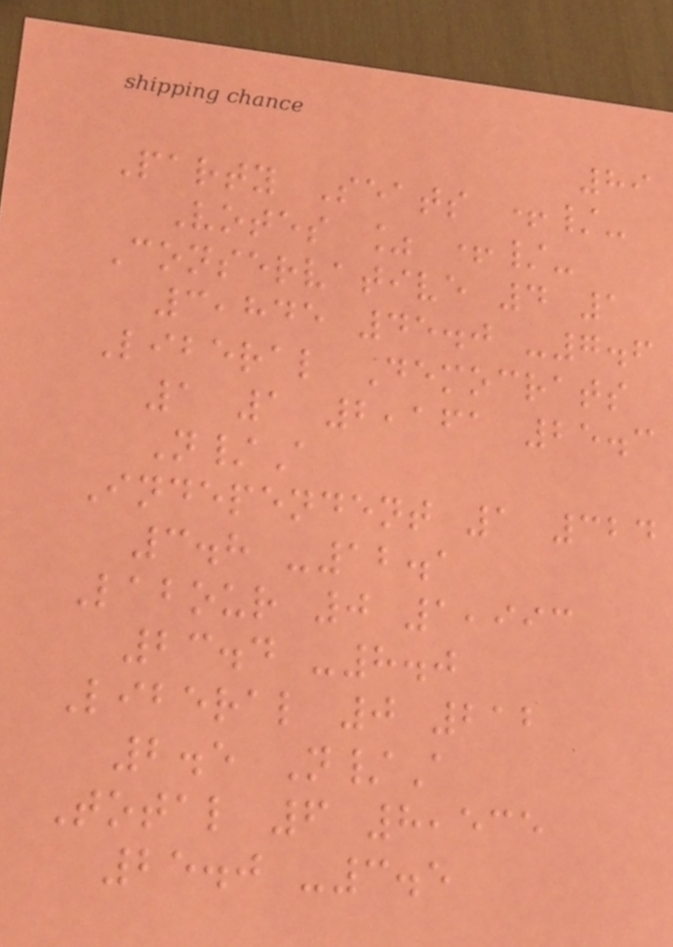89
Party Seats +/-
Votes % +/-
Conservative 4 1
3,845 45.0 -7.6
Liberal Democrats
1 1 2,161 25.3
N/A
Independent 1 324
3.8 -12.1
Labour 0 1,993
23.4 -8.0
Liberal 0 212
2.5 N/A
Total 6 8,535
25.0 -3.5
